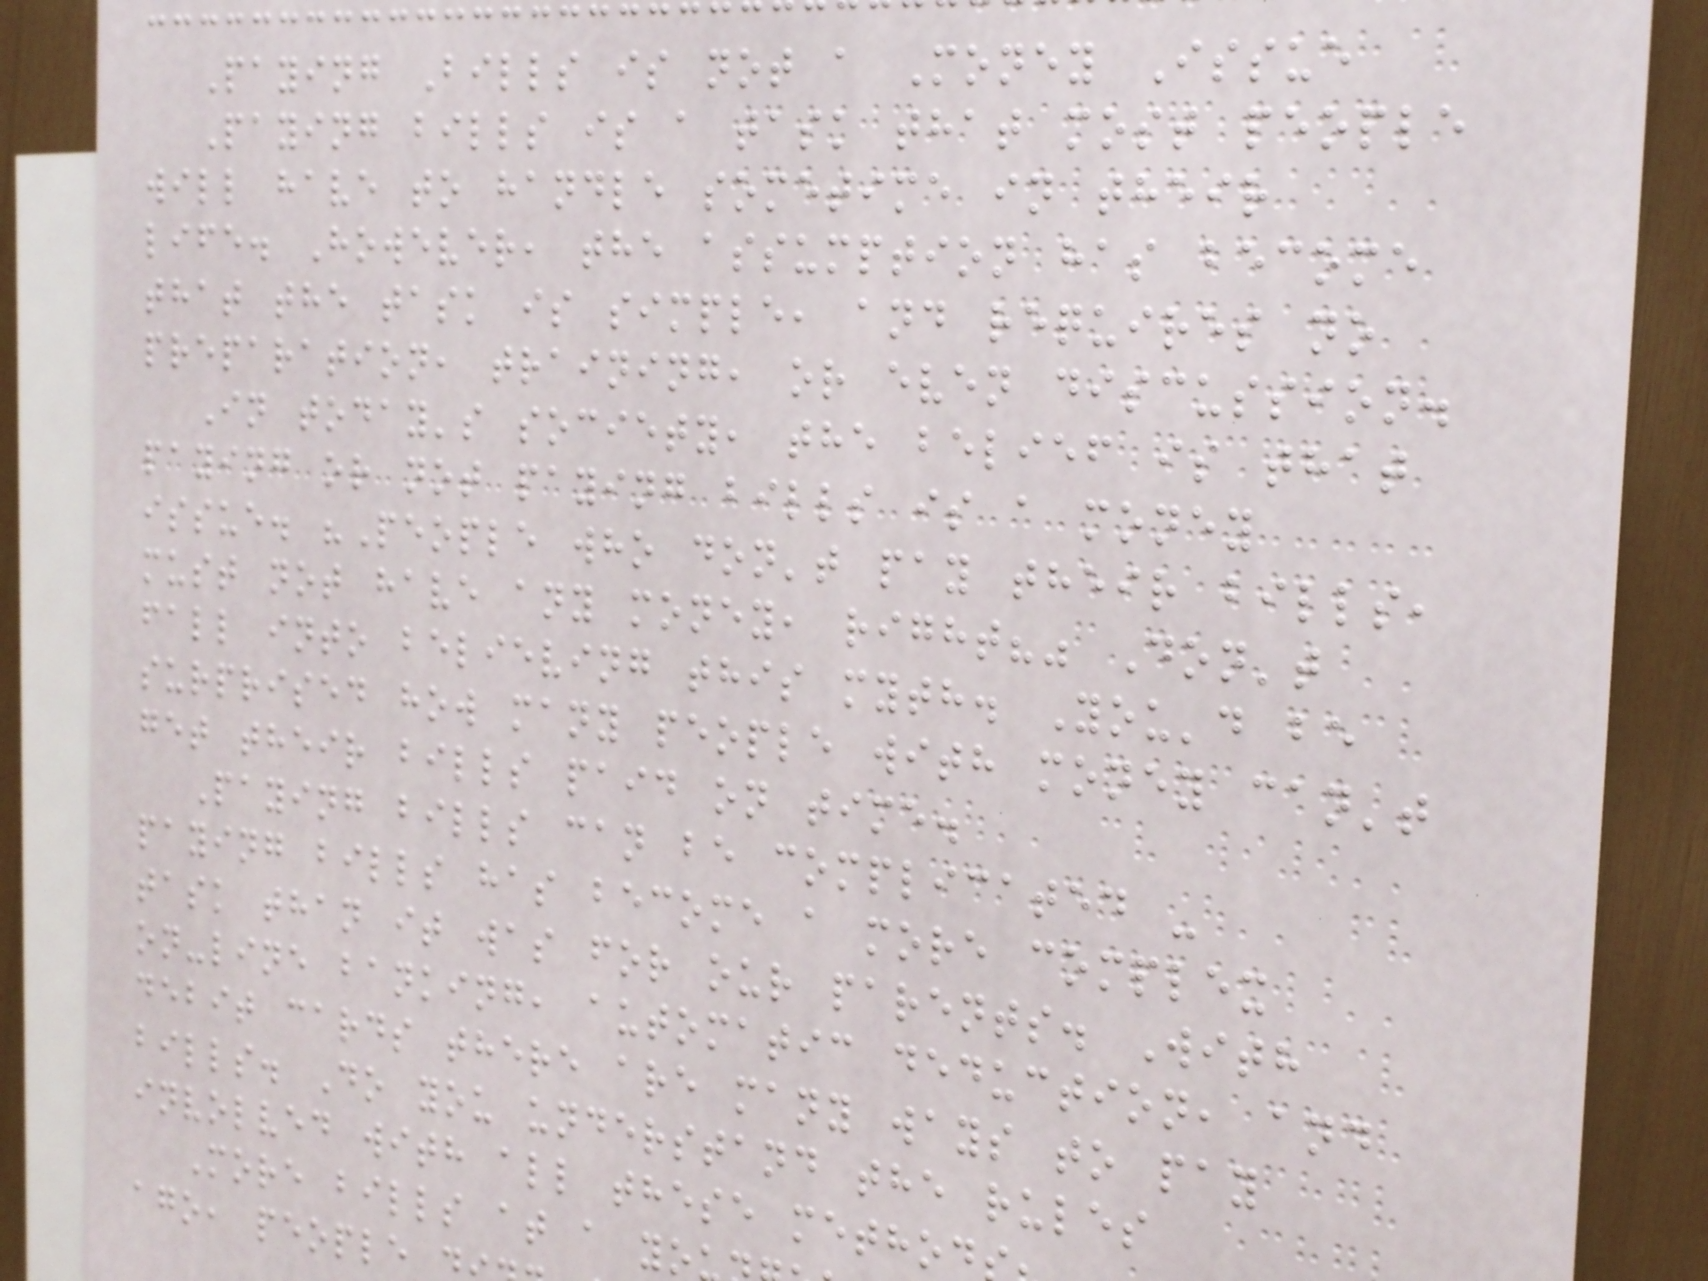Paying Bills is not a Money Issue
Paying bills is a task that most people
will have to handle sometime in their
life. However, the assumption has become
that the task is simple, and requires no
preparation, training, or even discussion.
In today's society, the belief is that
paying or not paying bills is a money
issue. "People who don't pay their bills,
must not have any money, right?" Don't
fall into believing this myth. You'd be
surprised how many people with money can't
get their bills paid on time.
Paying bills can be complicated -
paying bills has become a more complex
task than it was for our parents. With
on-line banking, automatic deduction, and
debit cards there are many ways to pay
bills. Do you understand the rules
involved with all these method
More bills at a yo
ago, people
